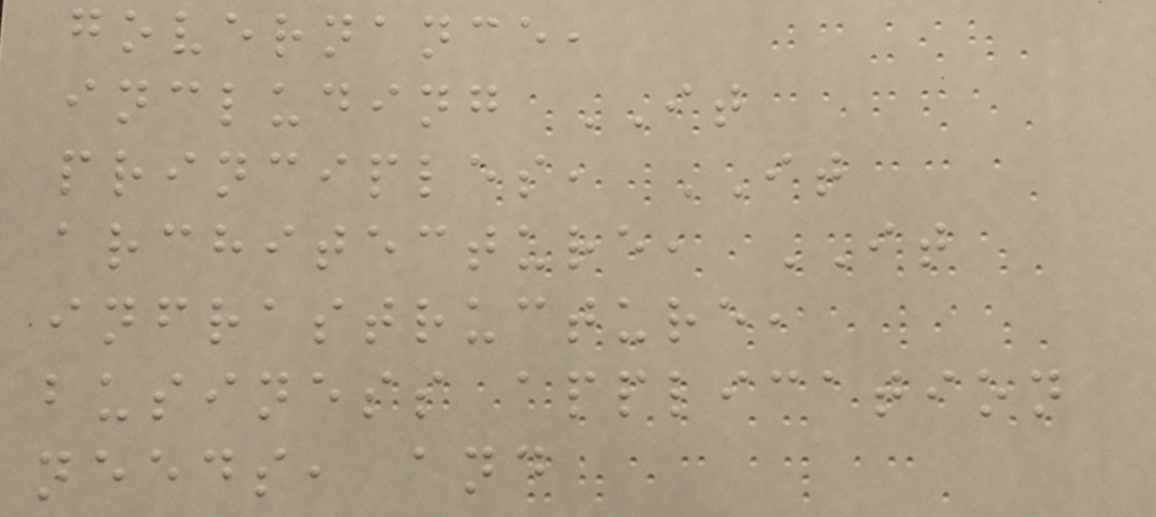governance,
including IT
principles, IT
architecture, IT
infrastructure,
business application
needs, and
